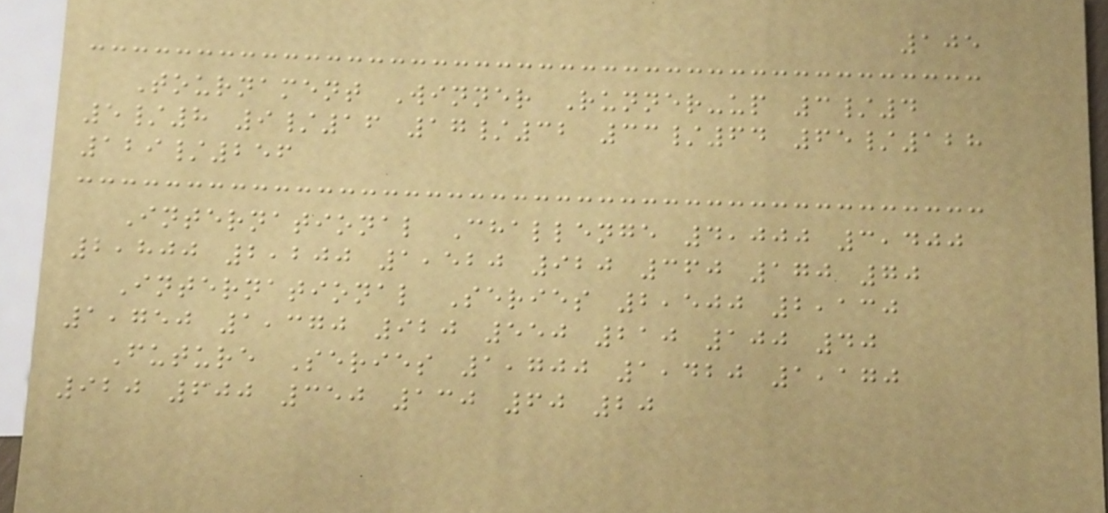105
Tournament Winner Runner-up 3/4
5/8 9/16 17/32 33/64 65/128
129/256
International Challenge 4,000 3,400
2,800 2,200 1,520 920 360 170 70
International Series 2,500 2,130
1,750 1,370 920 550 210 100 40
Future Series 1,700 1,420 1,170
920 600 350 130 60 20
